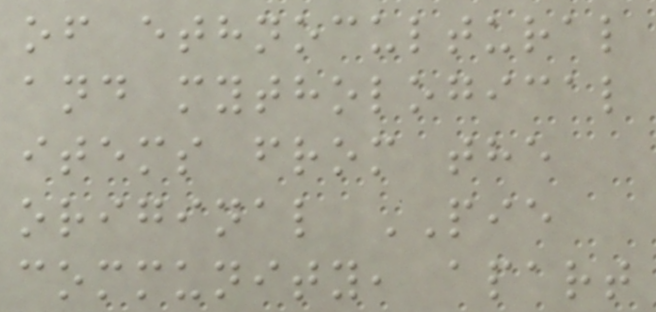of ethnocultural
and mythological
items from the
original PIE
community, apart
